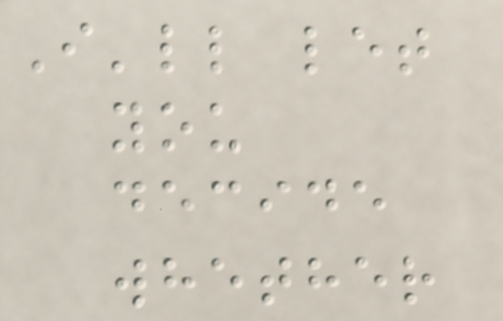I'll let
you
decide
whether
